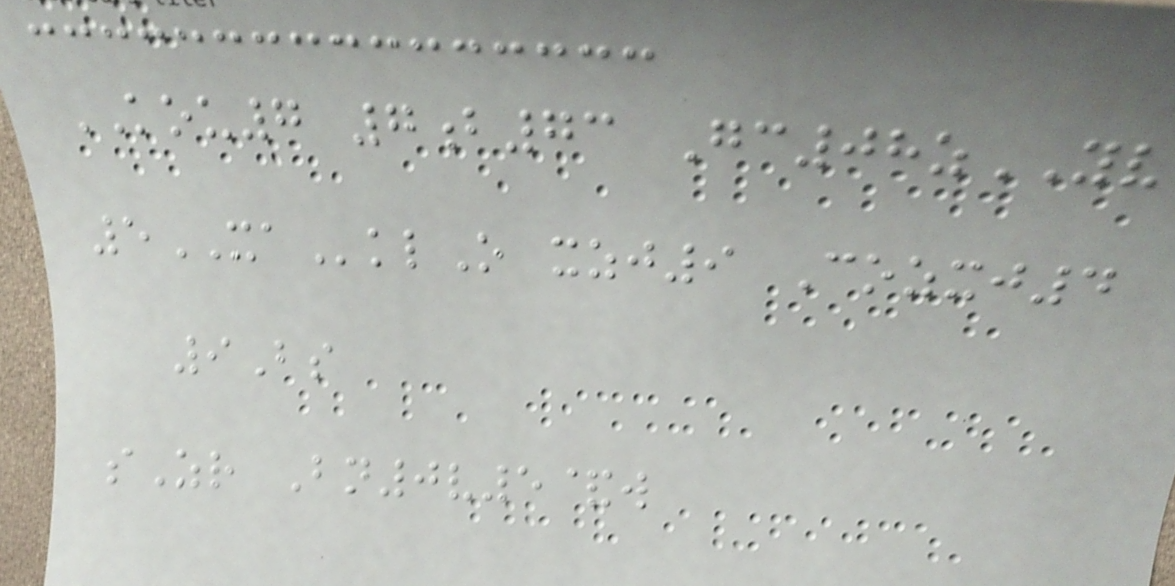KOU7 7b73 Gc08zYV
5XAklO xzj9 Cozxj4
9Bs
sZr Bn0v5&w
